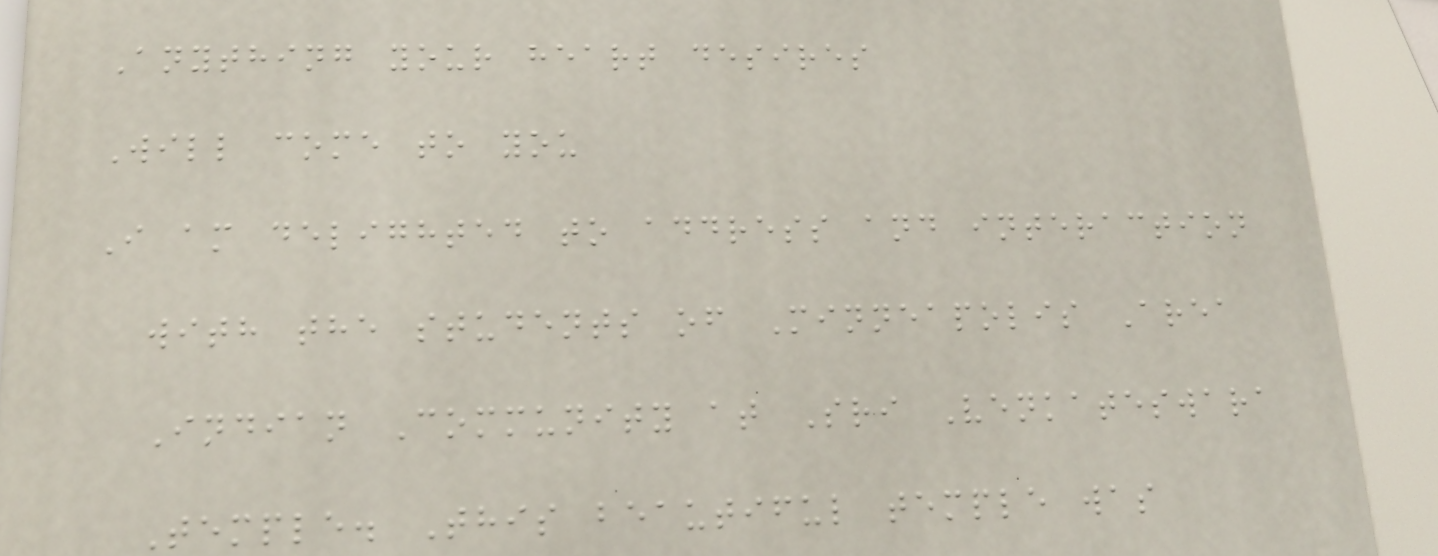Anything your heart desires
Will come to you
I am delighted to address and interaction
with the students of Minneapolis Area
Indian Community at Sri Venkateswara
Temple. This beautiful temple was
